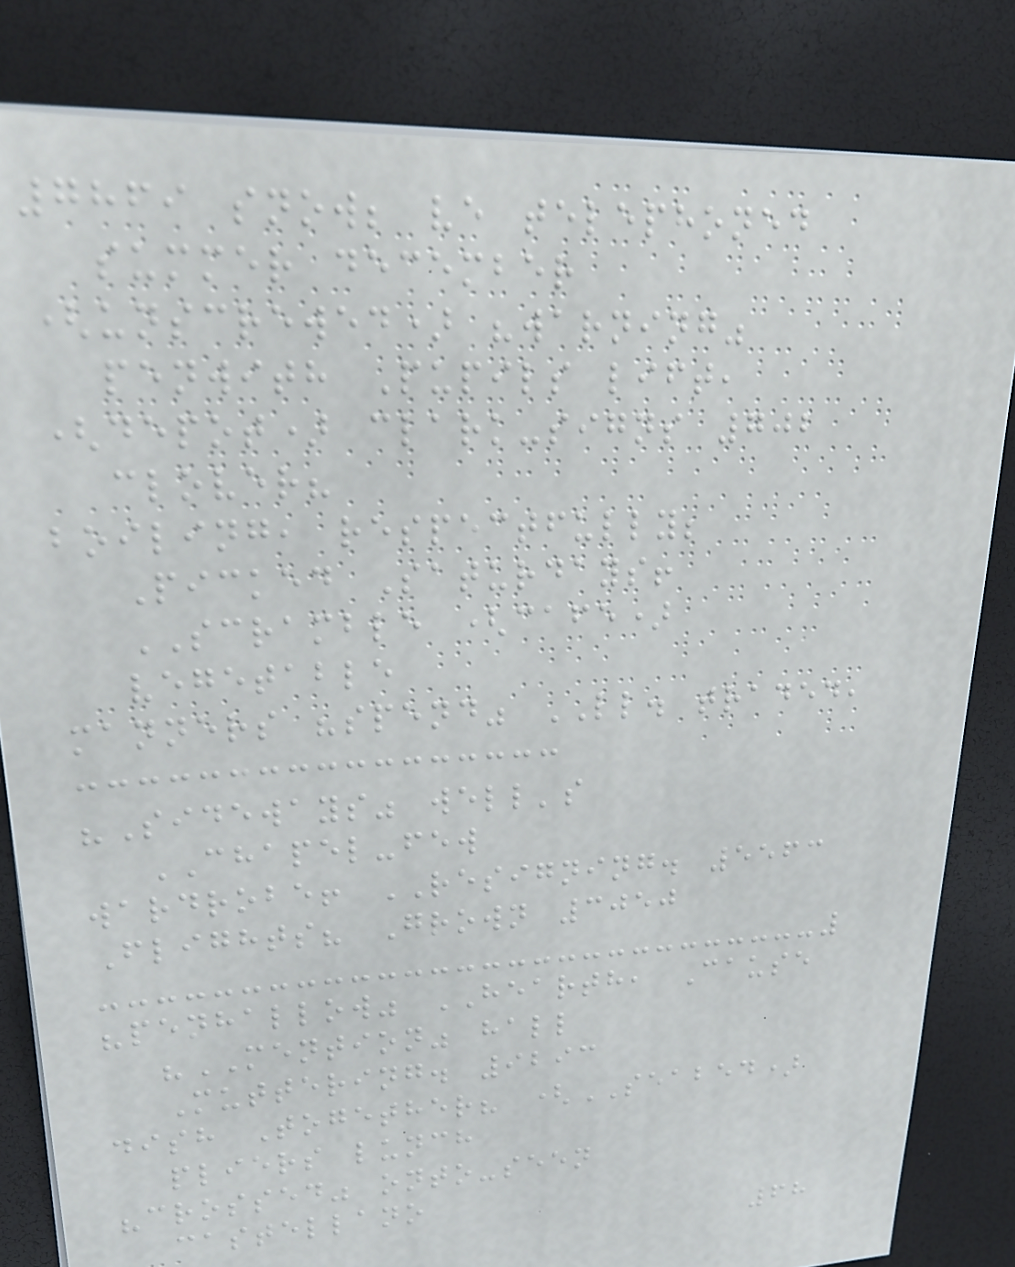7869 snow; ve telephoned
summer december
(unscrewed) "warning"
penwith Pupils lift,
(depot) clark-signs 702
clover?
boiling, respectfully;
Picked Saturdays!
SCRAMBLE (cafe)
vegetable
manners "spend" LL. traded,
"Sideways" well's
CHAPEL-few
wardrobe! RESIGNING. 5563
Flights? Grown 3050
"penhallow" HEARTH, Cause
"MENTION" hall
Muttering. 9293
dish Together? (SEABED)
pliers lunch
"crossed" onto-seen
castellano
68
